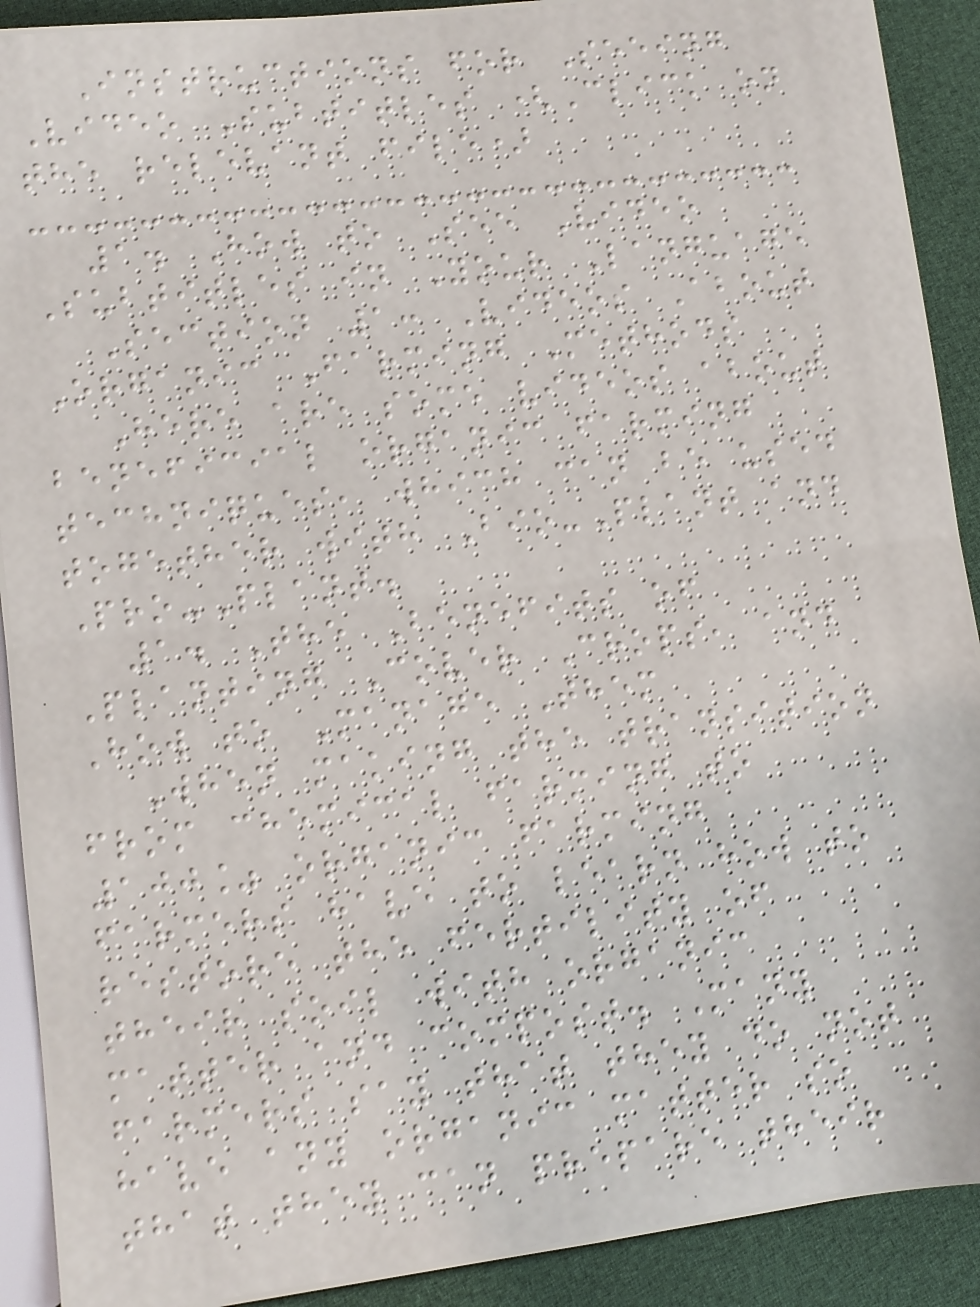Instructions for Seeing
Video Subtitles (Click on
the relevant file)
1. How to See Video
Subtitles in Your Language
Section 1: Videos About
Organic Farming Methods
Here are some videos about
beneficial organic farming
techniques, which can be used
together with Bio-Plant and
Pro-Plant.
1. The Benefits of
Planting Cover Crops, and
How to Manage Them
When making the transition
from chemical farming to
100% organic farming
farmers have to learn how to
restore the fertility of
their soil with organic
matter and compost. Many
farmers say that they do not
have any organic matter so
that they can prepare their
